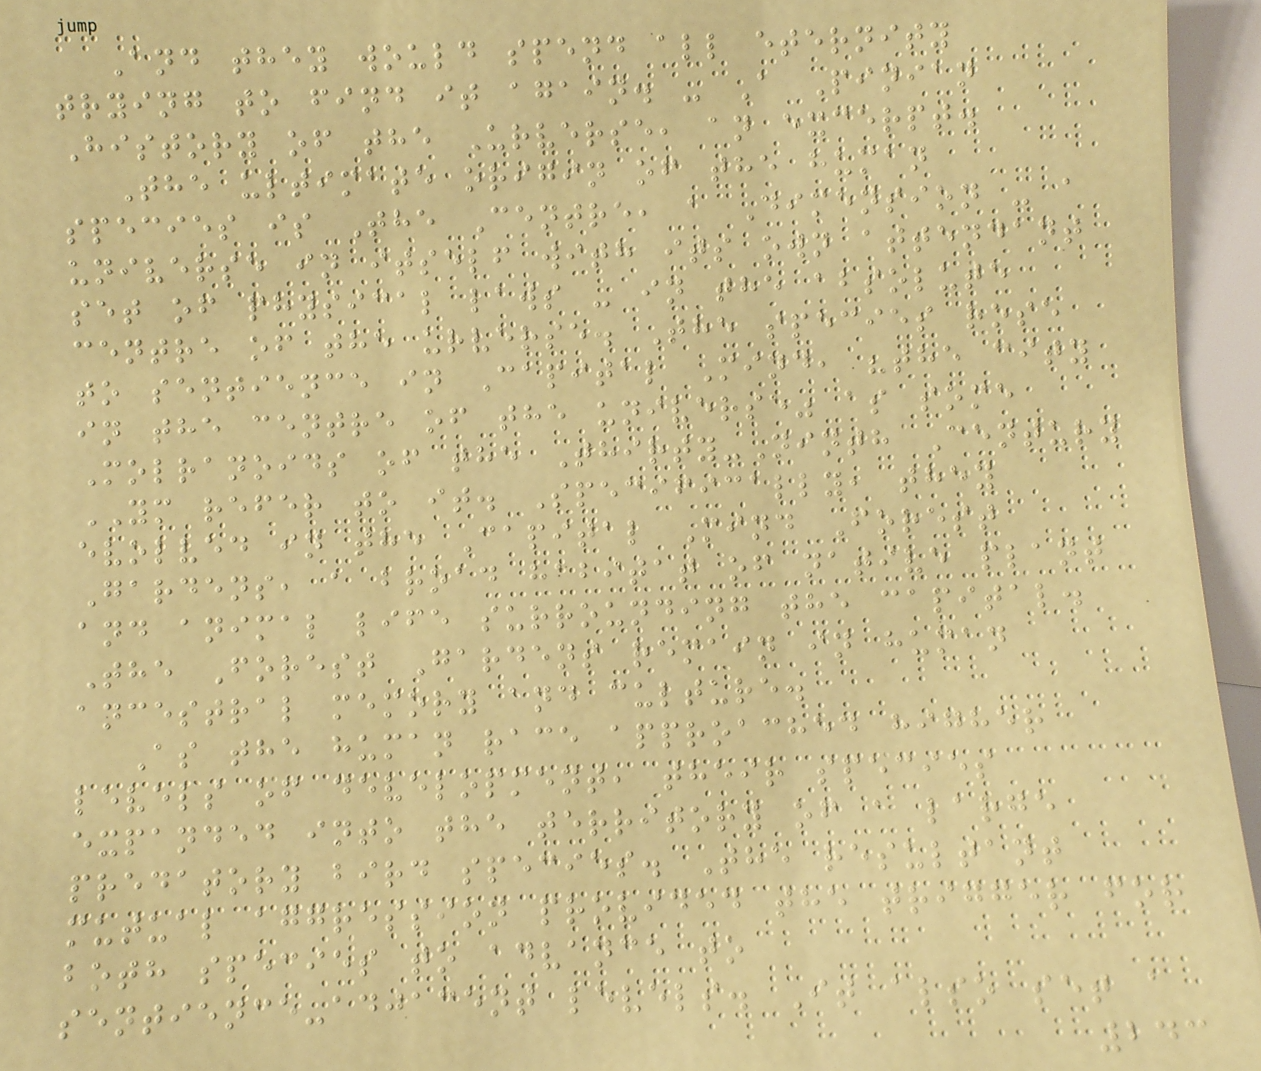And they would spend all eternity
trying to find it again. - A Pinian
History of the Urverse, an excerpt.
The ultimate origin of the human
species is The Centre, a Dimension - a
universe in itself with its own attendant
set of physical laws - in the absolute
centre of the urverse. The species rose
to sentience in Capital Mind, "the city
in the centre of the universe" as some
Molranoids of the Thirty-Ninth Century
YM refer to it. Specifically, they
evolved in the Capital Mind Forest
Gardens, a broad habitat of native plant
and animal life surrounding the capital.
The Forest Gardens remain in human
ancestral memory and culture.
As the human race approached higher
levels of development, their species
expanded into the territory of a large
predatory bird species. The resultant
mutual aggression provided the trigger for
both species to advance to
sentience-adjacent levels. It also set a
243
